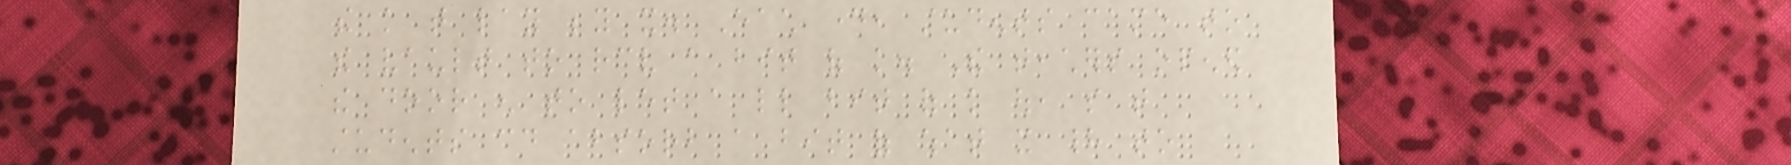the knowledge that lay beyond it. Each day, students came to
the vault to receive a bit of knowledge. The teachers opened
the door enough to let a little bit of knowledge out, so that
students could absorb a bit of what it had to
